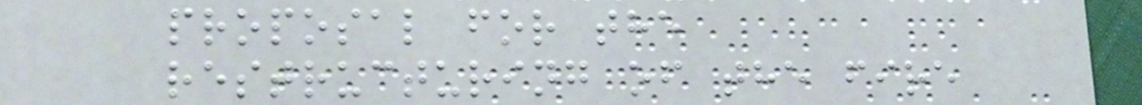proposal for the
restructuring of the fire
